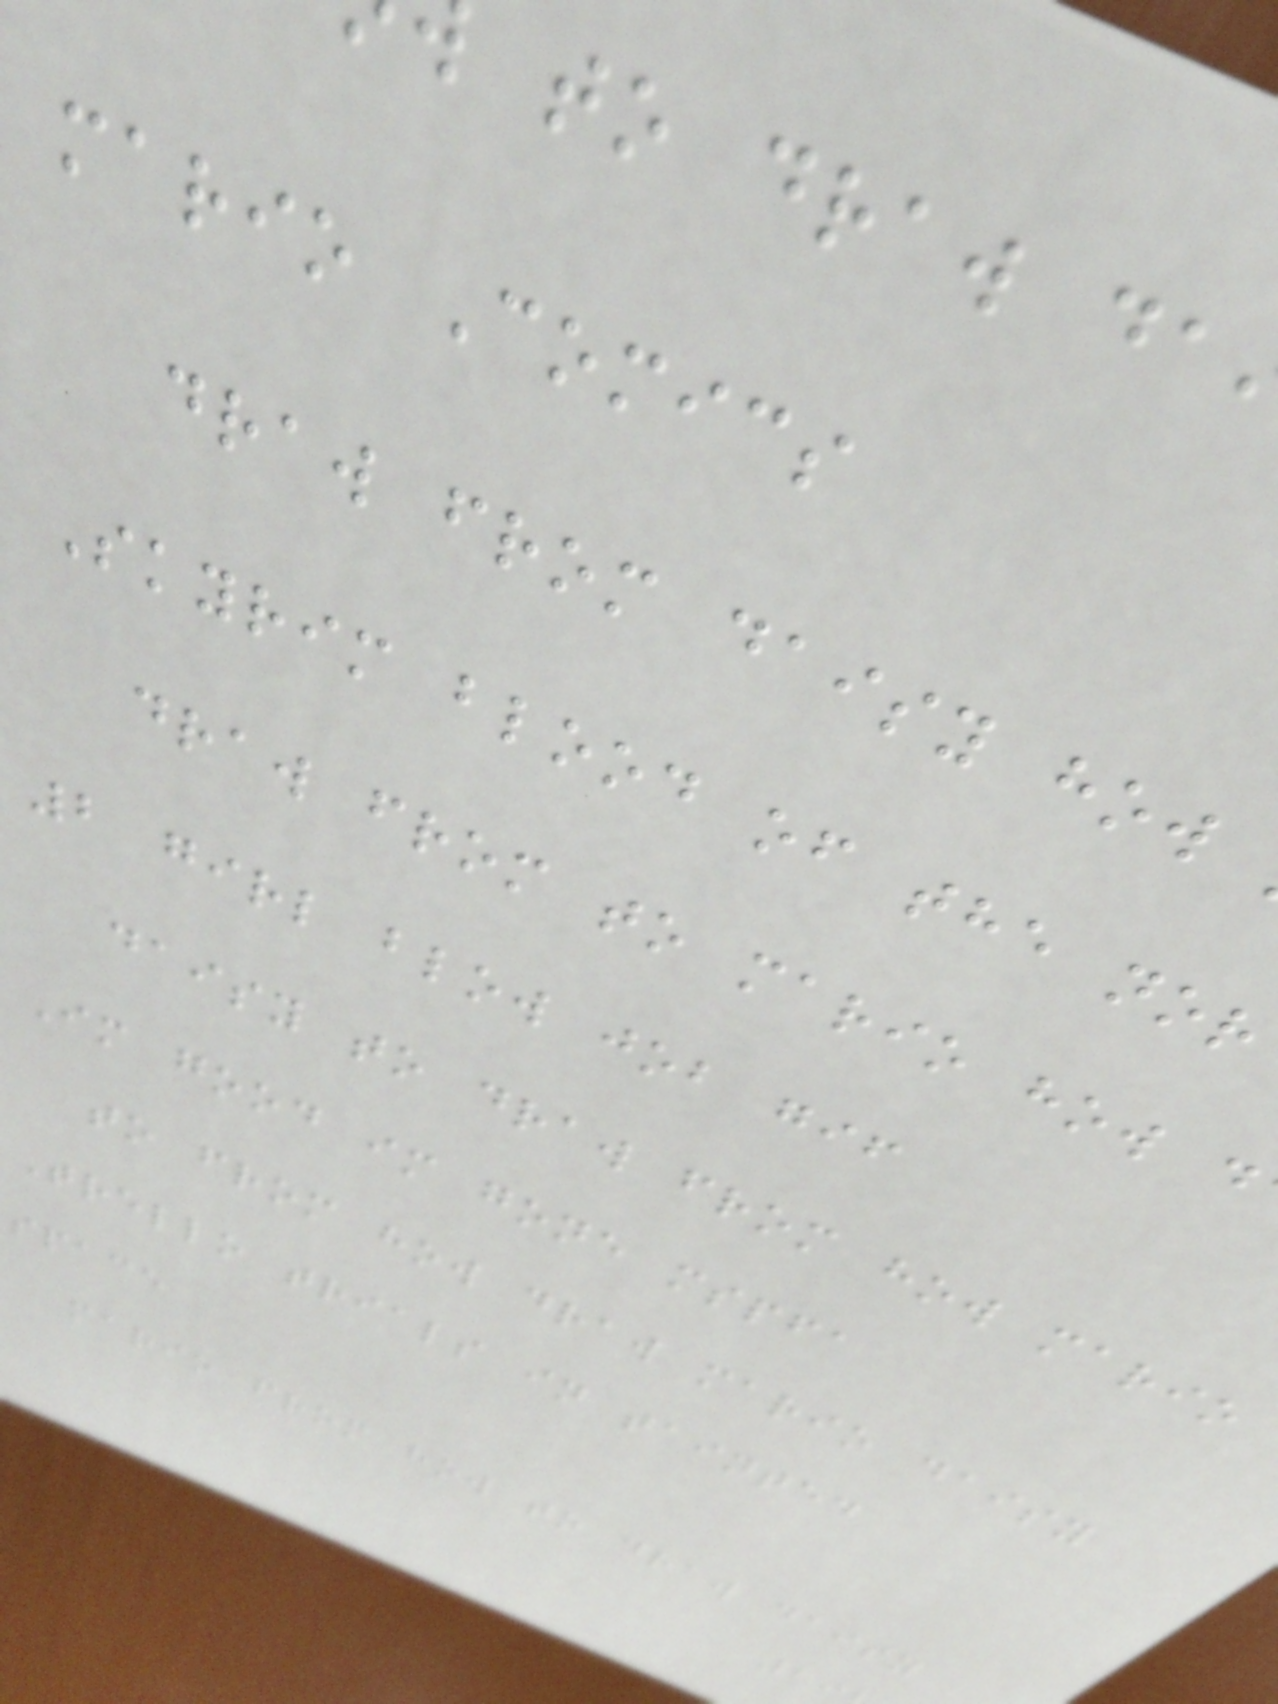to draw da
mario Comics
draw from daisy how
Skyrim blood of the nor
draw from to mario how d
2 girl blow job gif
daisy to draw from how mario
Im good im gone mspfa
to from how draw mario daisy
Trello trials in tainted
space
mario from how to draw daisy
